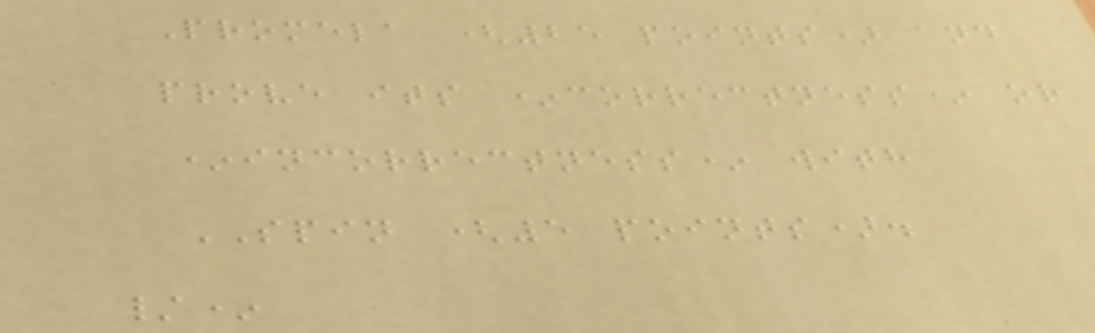Promela (25 points) and
prove its *correctness* or
*incorrectness* with
SPIN (5 points).
/*
